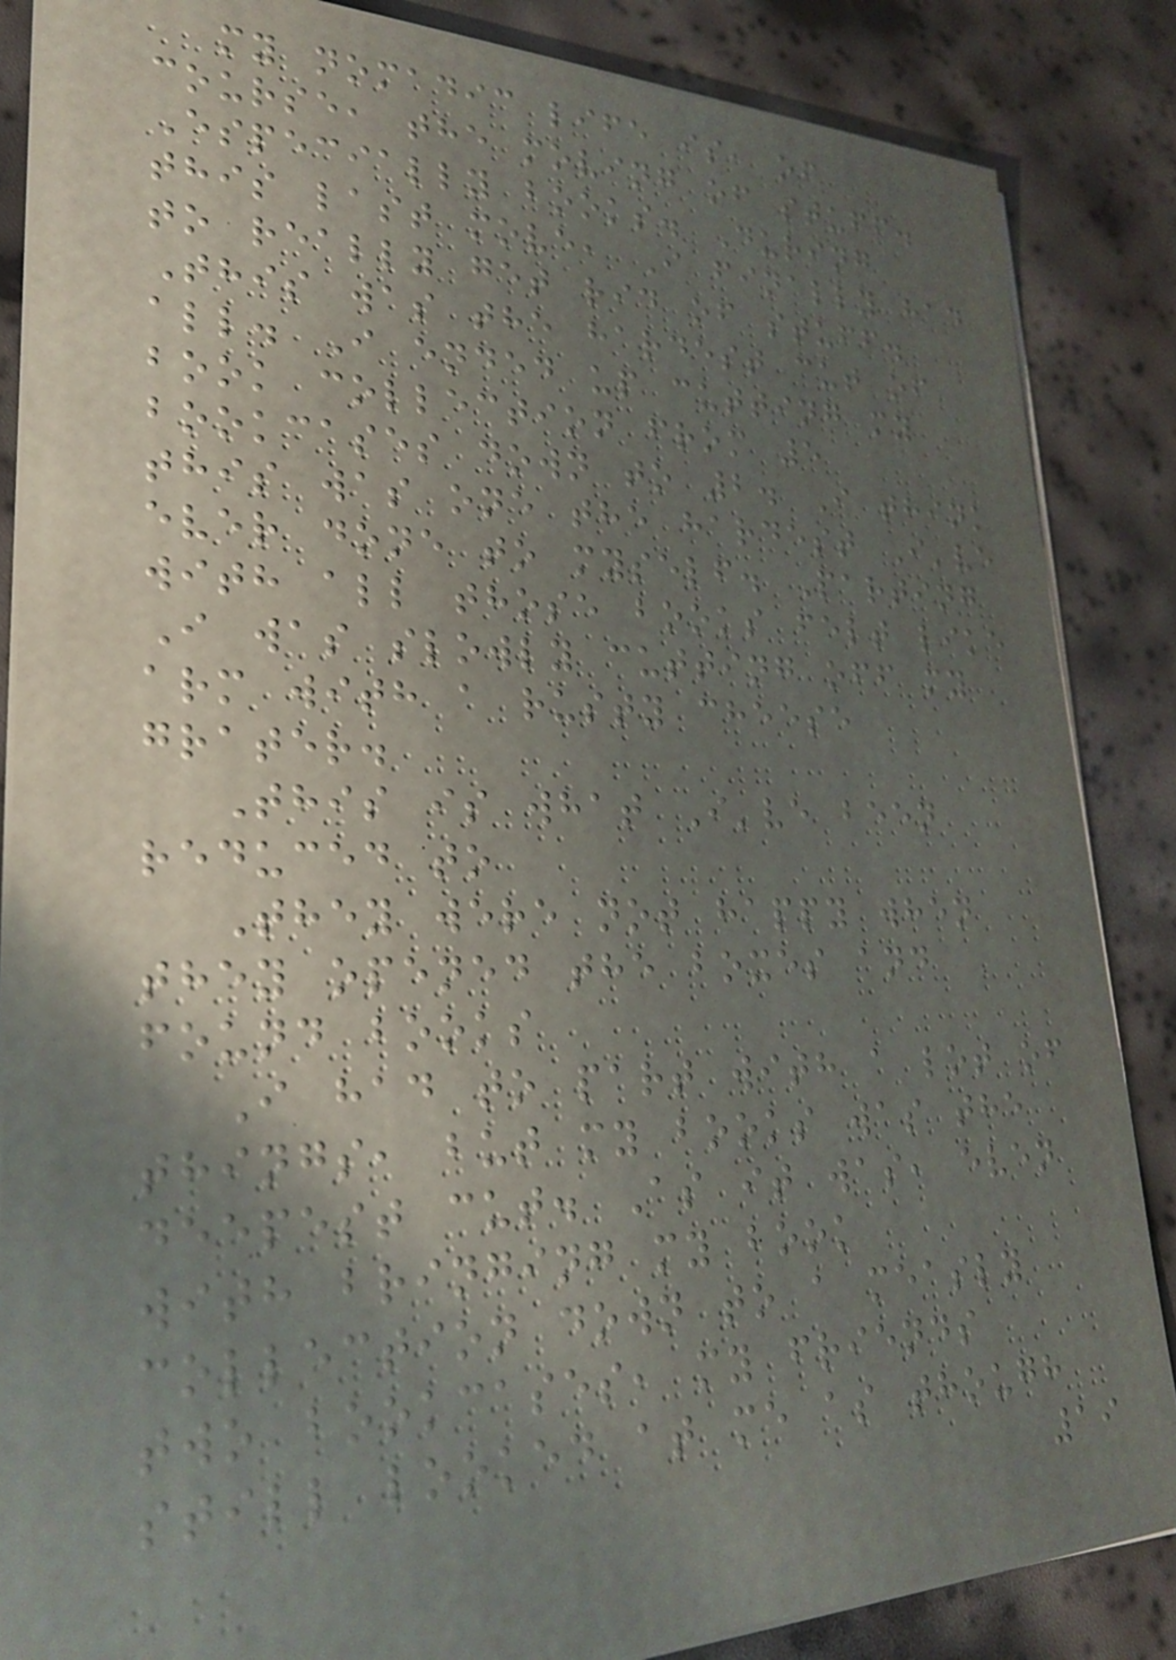my nomadic life is, of
course, the moving of stuff.
Especially books. During
this last move, I finally had
to really get rid of stuff.
This was the hardest cut of
all. I ended up cutting my
book collection from 5
bookcases down to 2. I think
this was one the hardest I've
ever done to myself. Parting
with all those books felt like
I was slowly cutting off my
arm with a rusty cheese
grater.
This is what I've been
reduced to
They were not happy when
they opened the boxes and
found books
I had to part with a lot of
things, but my books was the
deepest cut. As it was, even
with bringing my book
collection down to a measly
two bookcases, my friends
still looked at me as though
19
